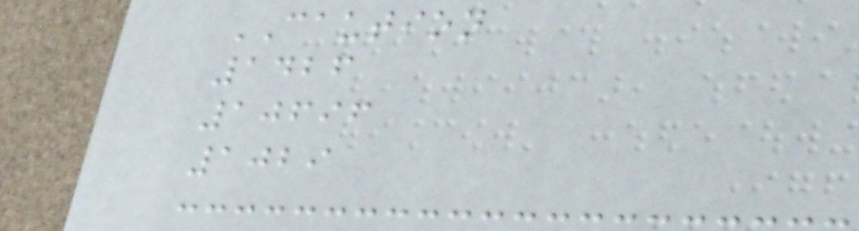CAUTION
1426
10696
1029
